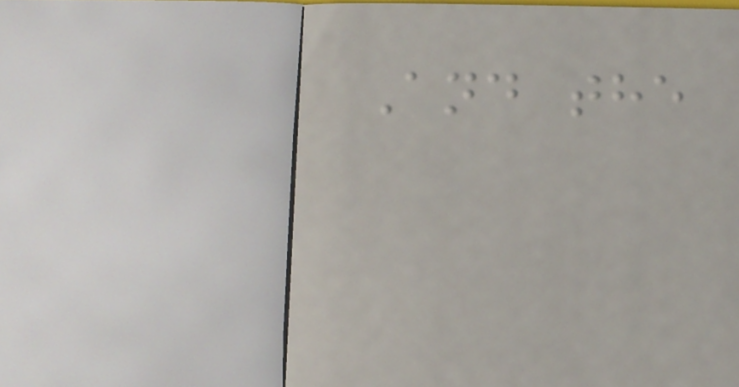And the
